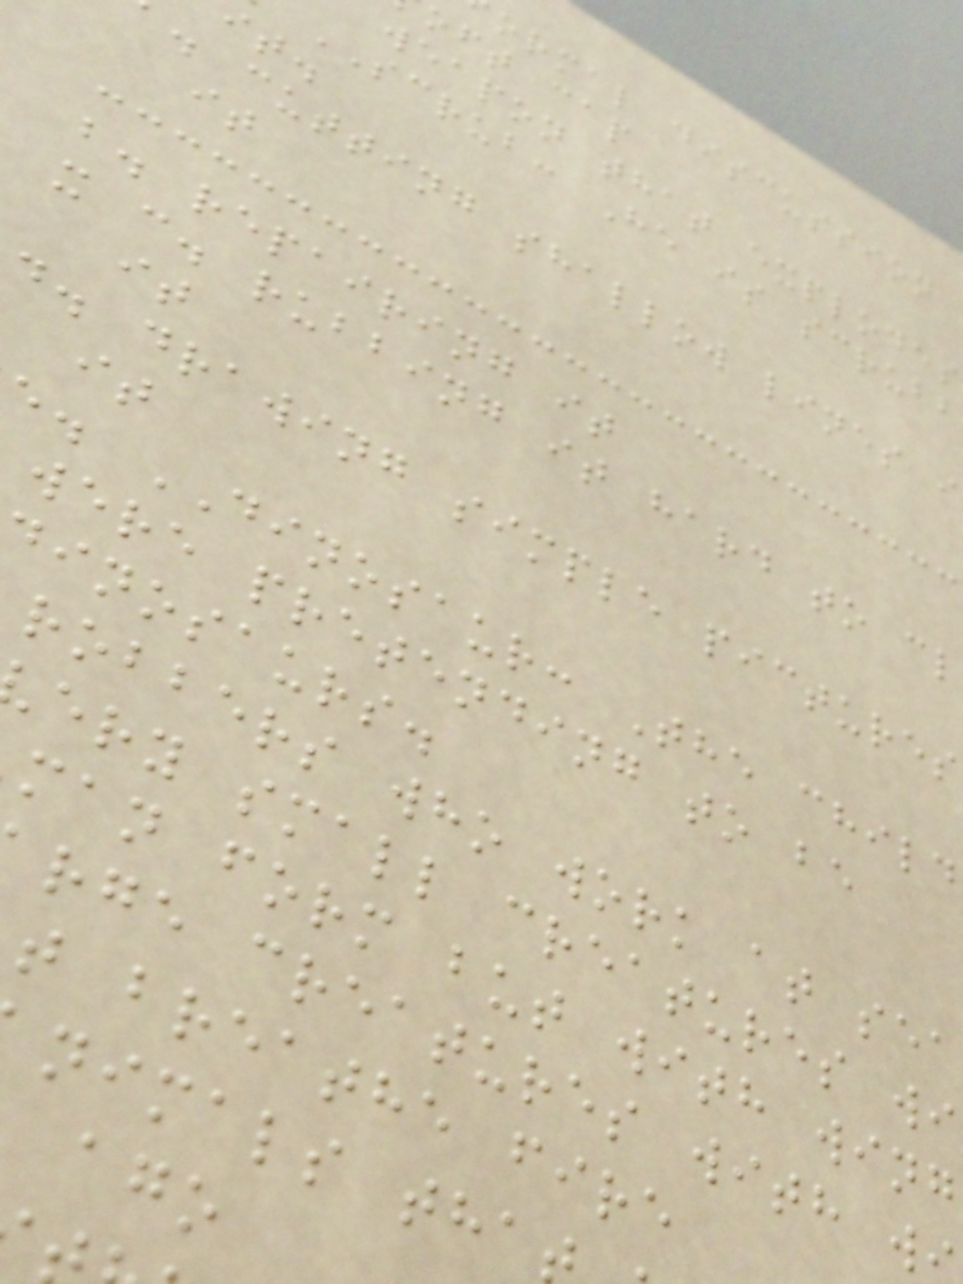ormal discussion
oft cap
weapon that explodes
SCRUB: He is scrubb
it.
. cutting shallow lines i
it
b. repairing it
x c. rubbing it hard to cl
it
d. drawing simple pictures
it
e. DINOSAUR: The child
were pretending to be
inosaurs.
robbers who work at sea
ery small creatures wi
man form but with wing
rge creatures with w
t breathe fire
nimals tha
